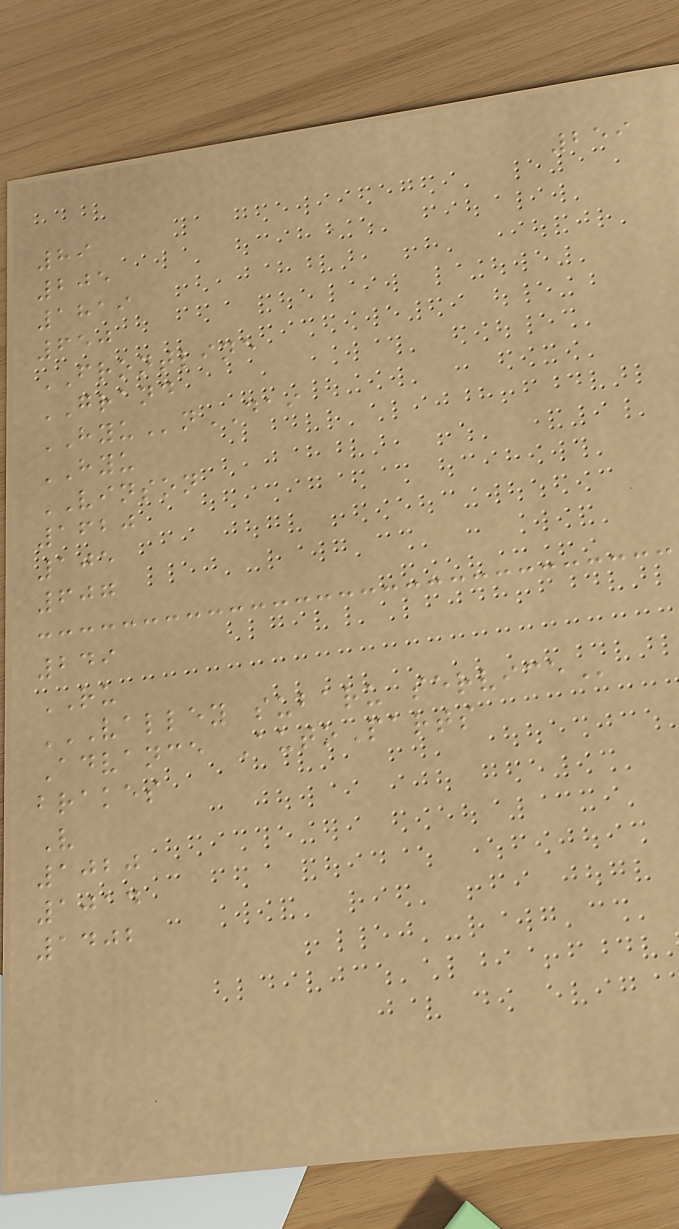259
89
205
1819
650
FRONTLINE
GRAND
HYUnDAI
HYU
VINSON
1620
105
607
249
RU
VALLEY SUBARU SERVICE
Advance AutoParts
brakes
V
1020
1014
1402
